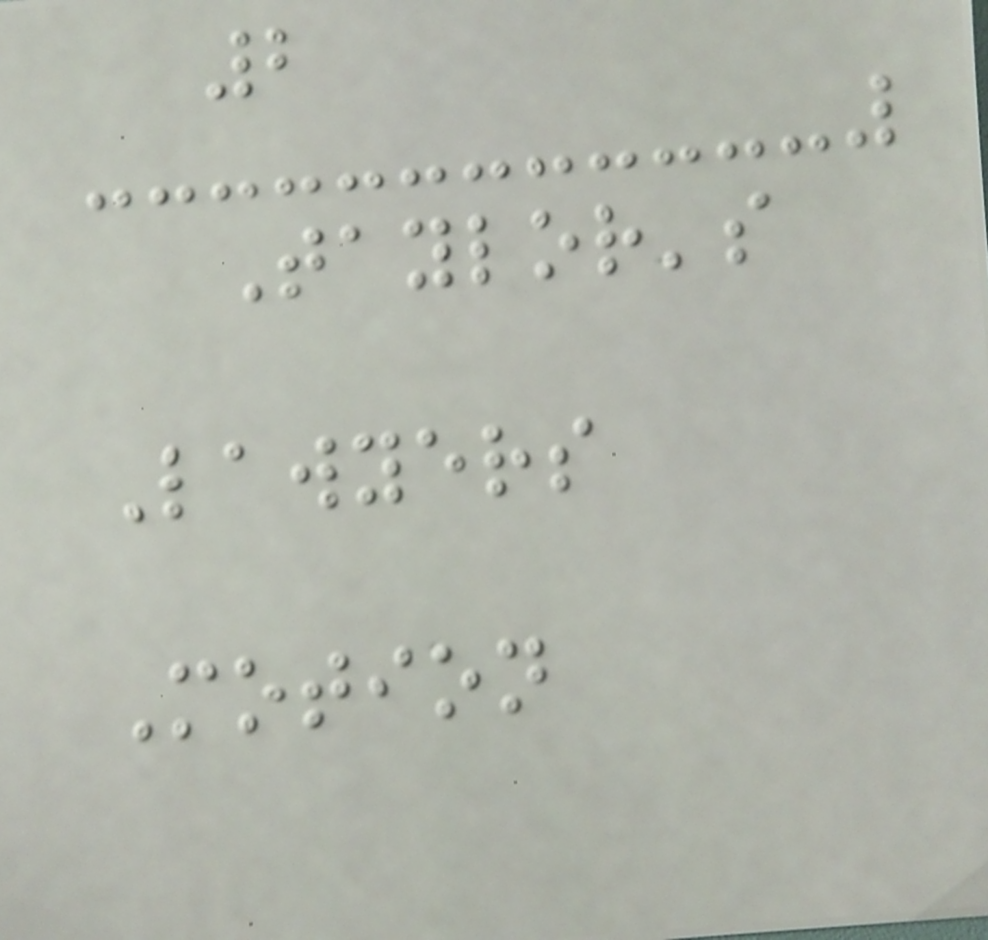2
Taylor's
Lawyers
Motion
